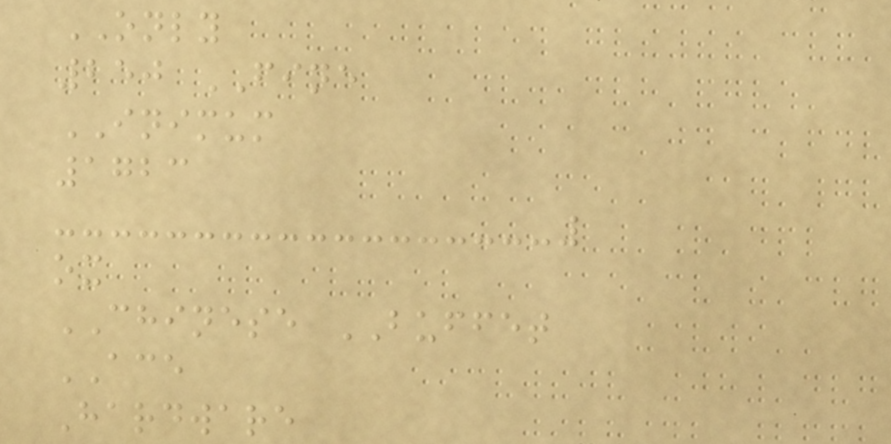ONLY
250 FINE
INIMUM
1723
ox
CHINESE BUFFET
ACE
Hardware
